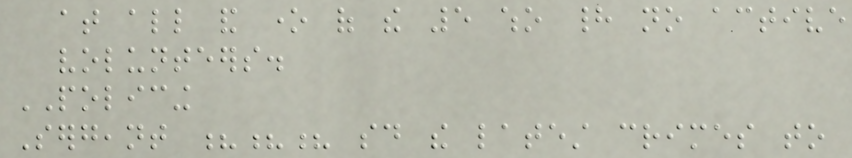at all and one of the 5 who had no active
volunteers.
POLICING
Sergeant ??? said the latest crimes to
